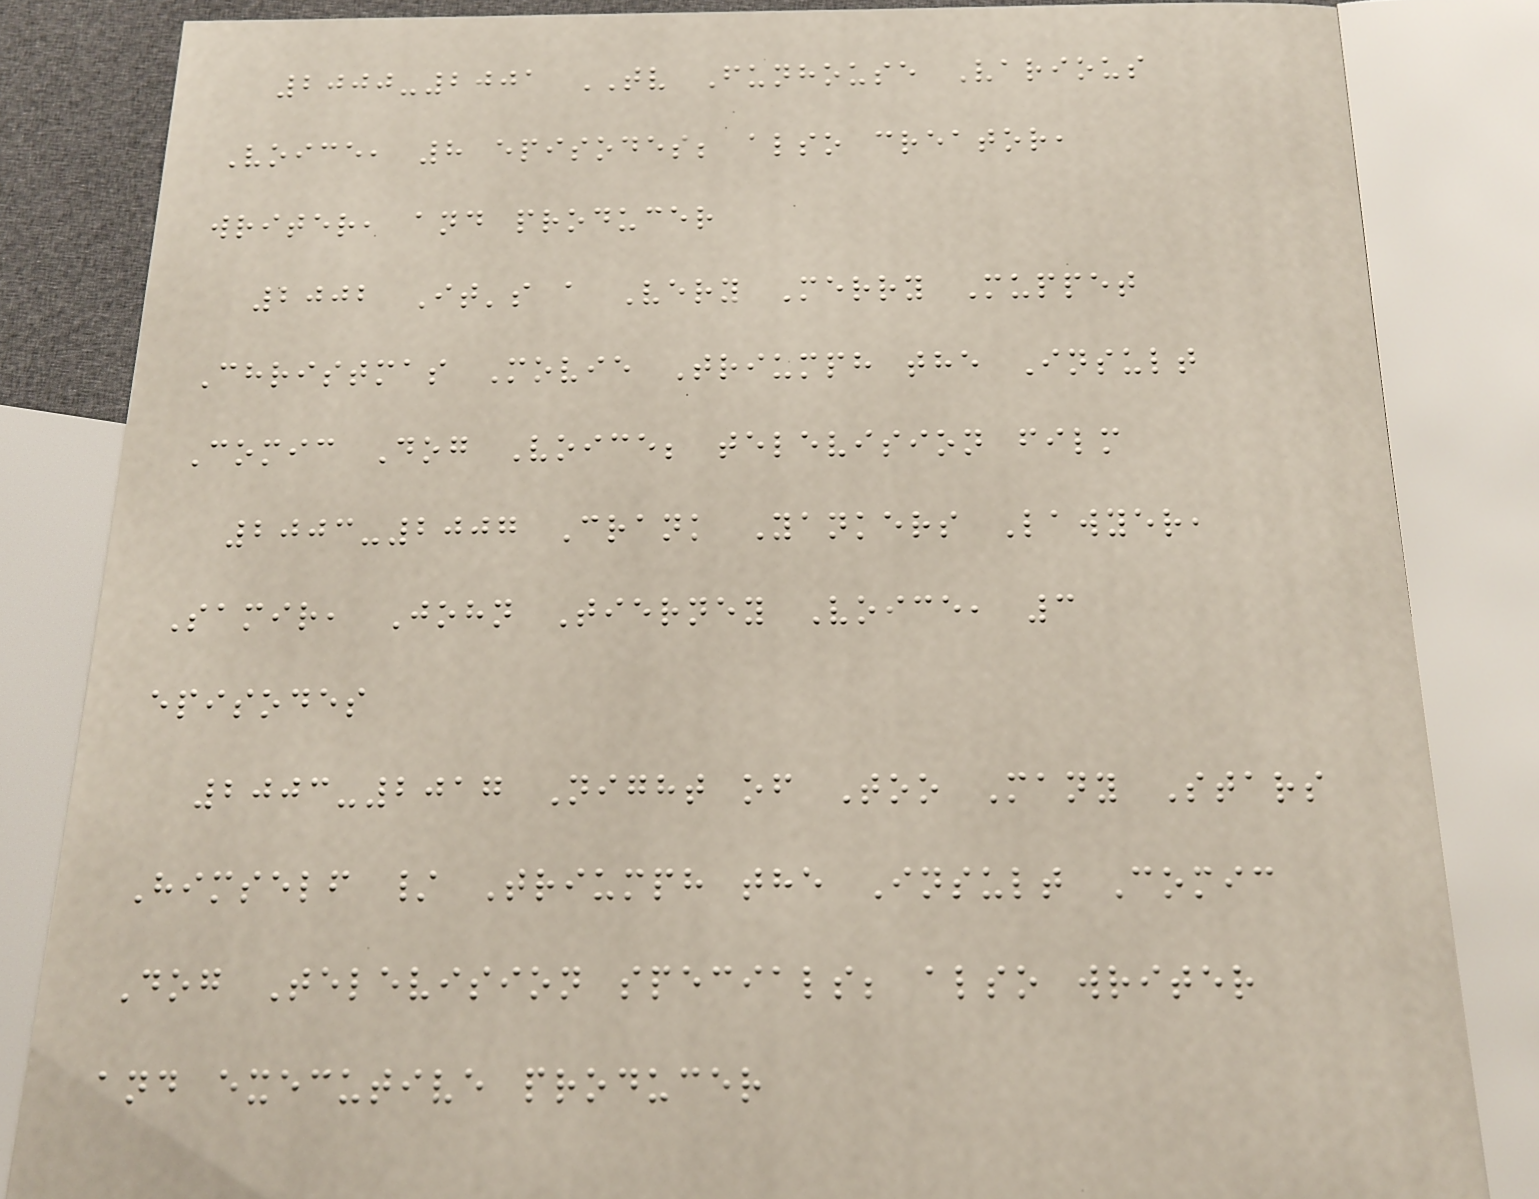2000-2001 TV Funhouse Various
Voice, 8 episodes; also creator,
writer, and producer
2002 It's a Very Merry Muppet
Christmas Movie Triumph the Insult
Comic Dog Voice; television film
2003-2007 Crank Yankers Lawyer,
Samir, John Tierney Voice, 3
episodes
2003-2017 Night of Too Many Stars
Himself / Triumph the Insult Comic
Dog Television specials; also writer
and executive producer
